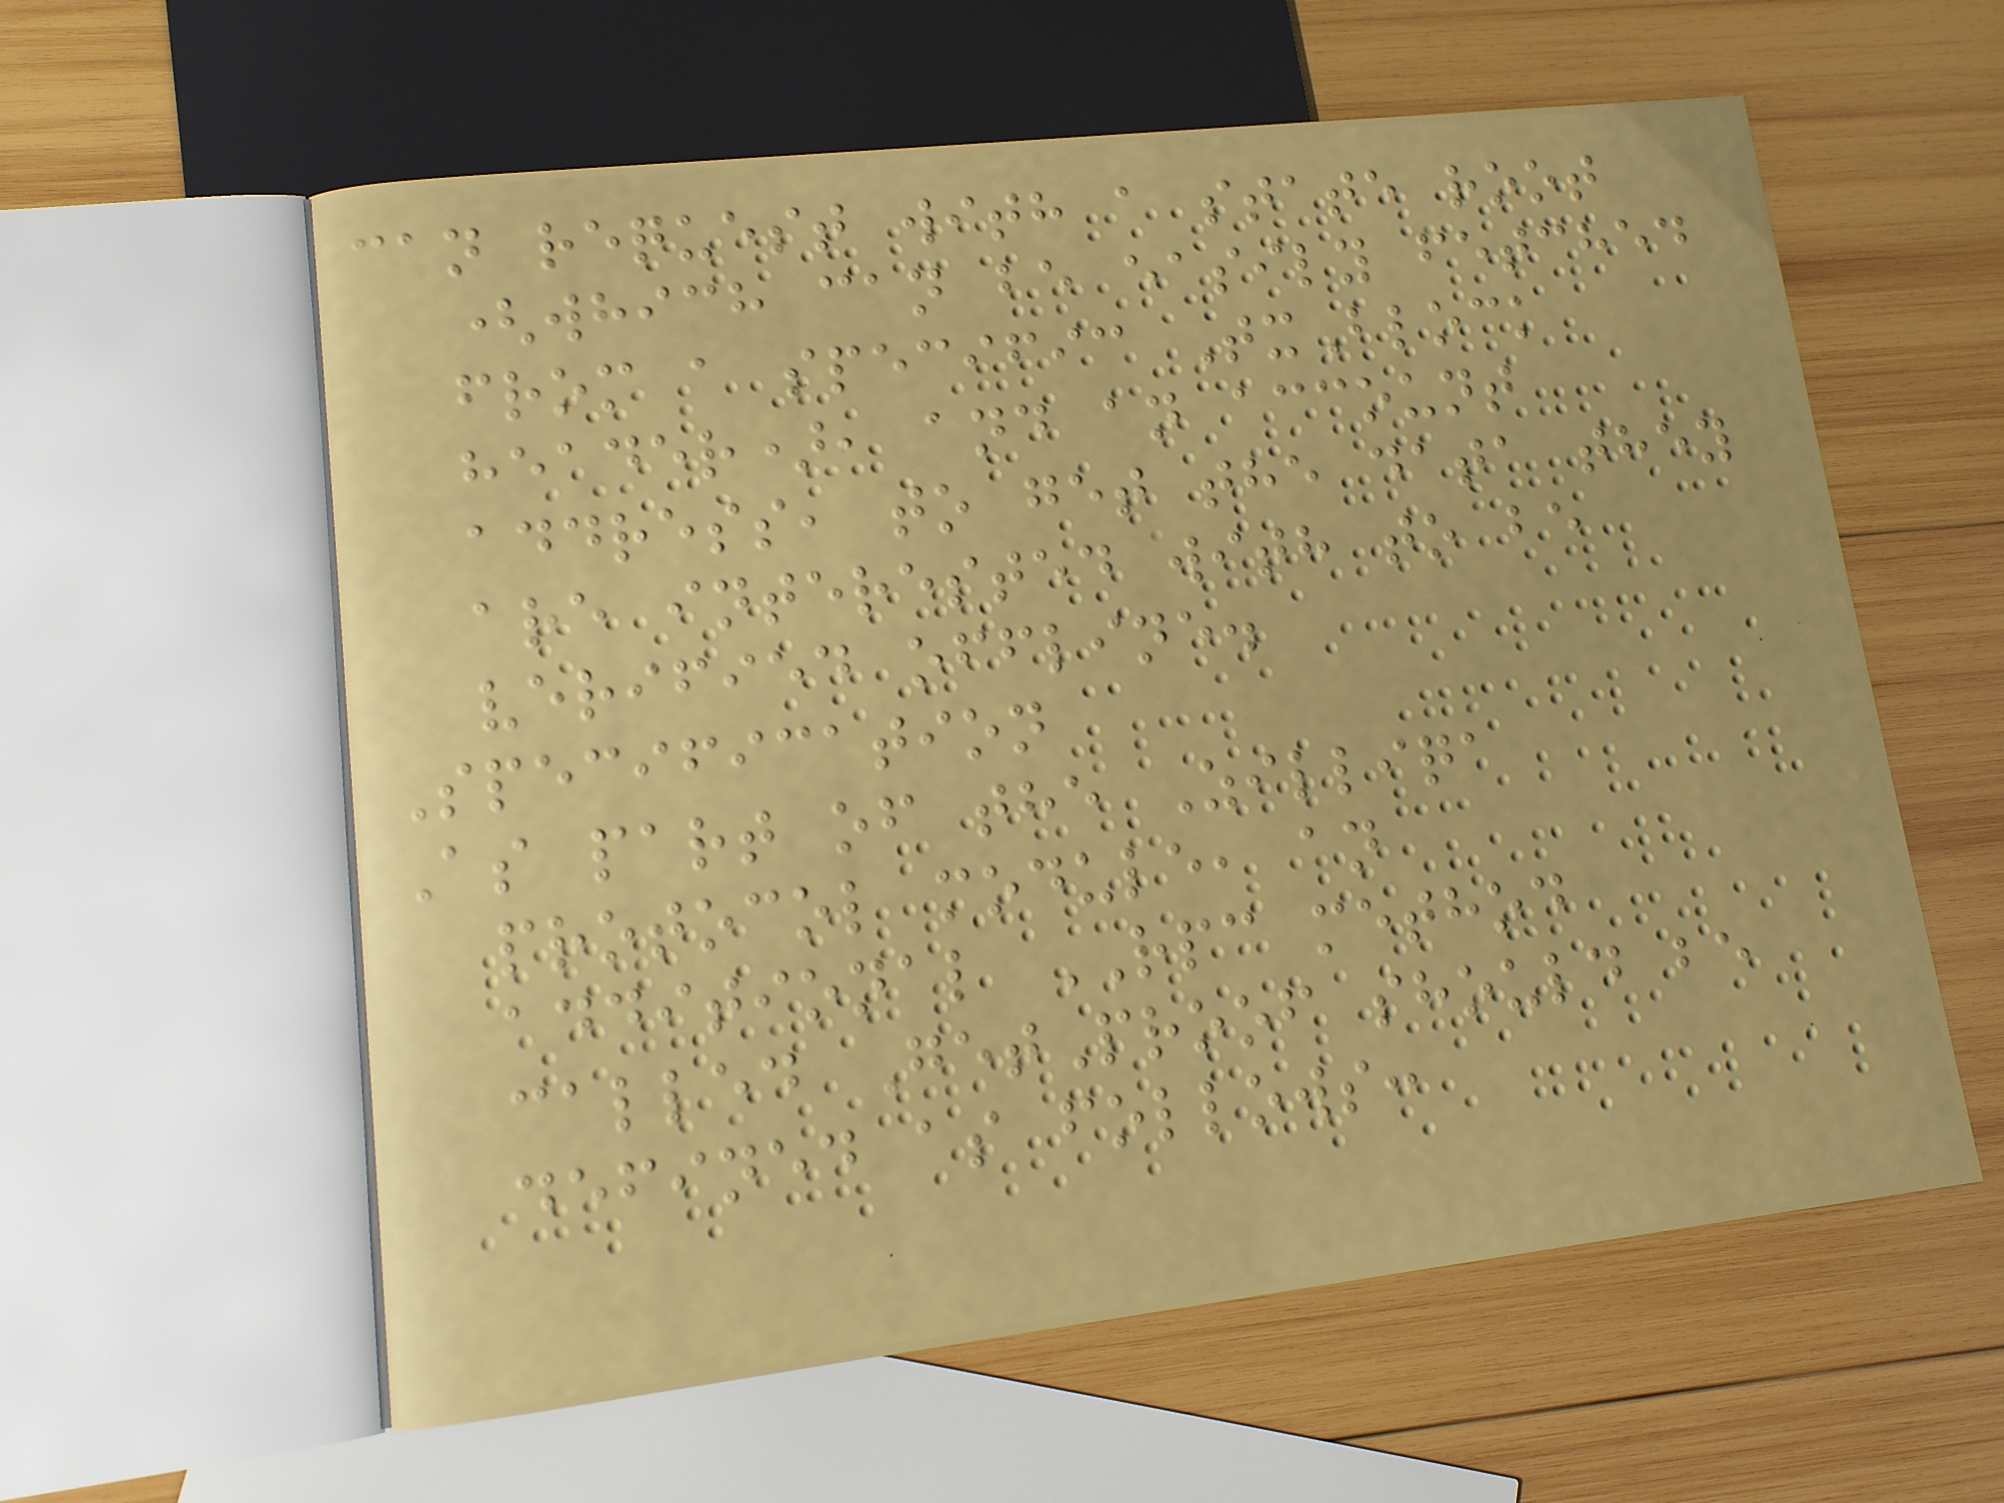can request with a state root
(which can be easily fetched
from a specific TxBlock
header), and an account
address, to get the data they
are interested with to be
verified offline.
Specification
As part of the Zilliqa
protocol module, an
additional RPC method
called GetProof should be
defined as follows:
